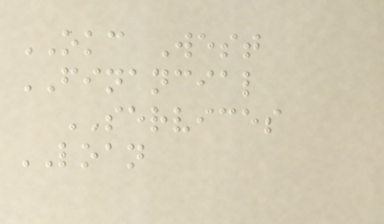OKC West
FINANCIAL
SERVICES
LOAN
